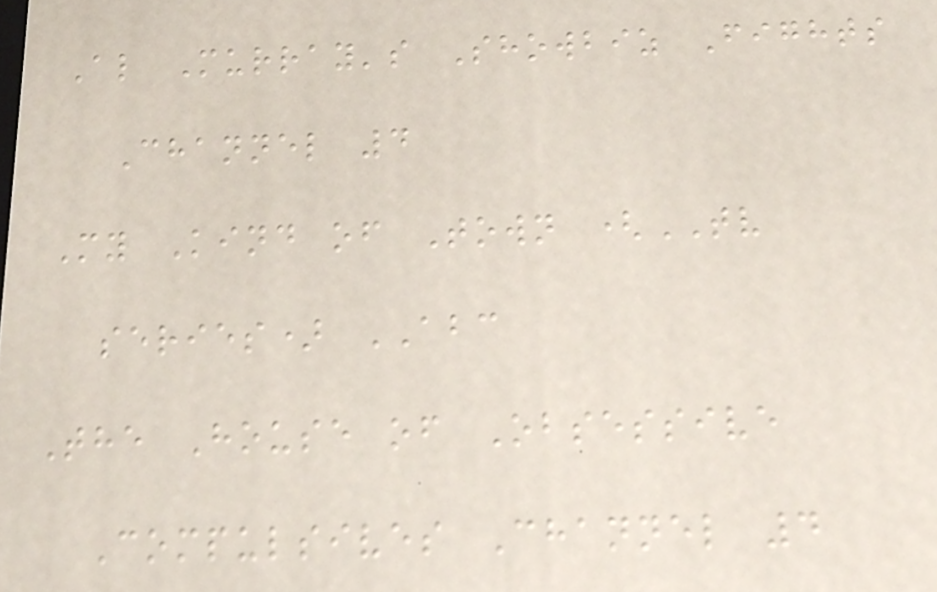Al Murray's Showbiz Fights
Channel 4
My Kind of Town (TV
series) ABC
The House of Obsessive
Compulsives Channel 4
